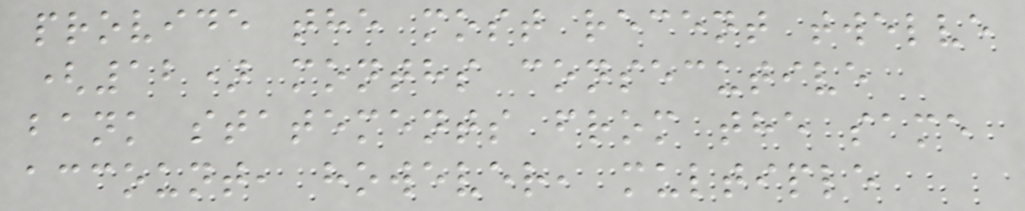provide the most recent twelve
(12) months consecutive
bank statements from the same
account, however, multiple
